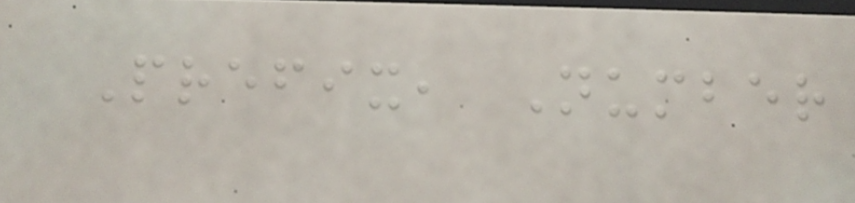Prefix, Number
